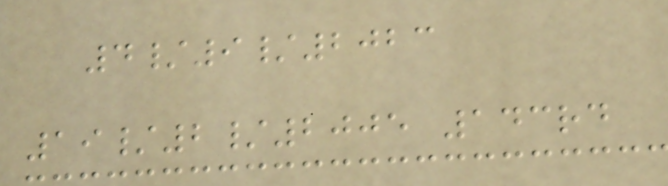4/9/2023
19/2/2005 143rd
